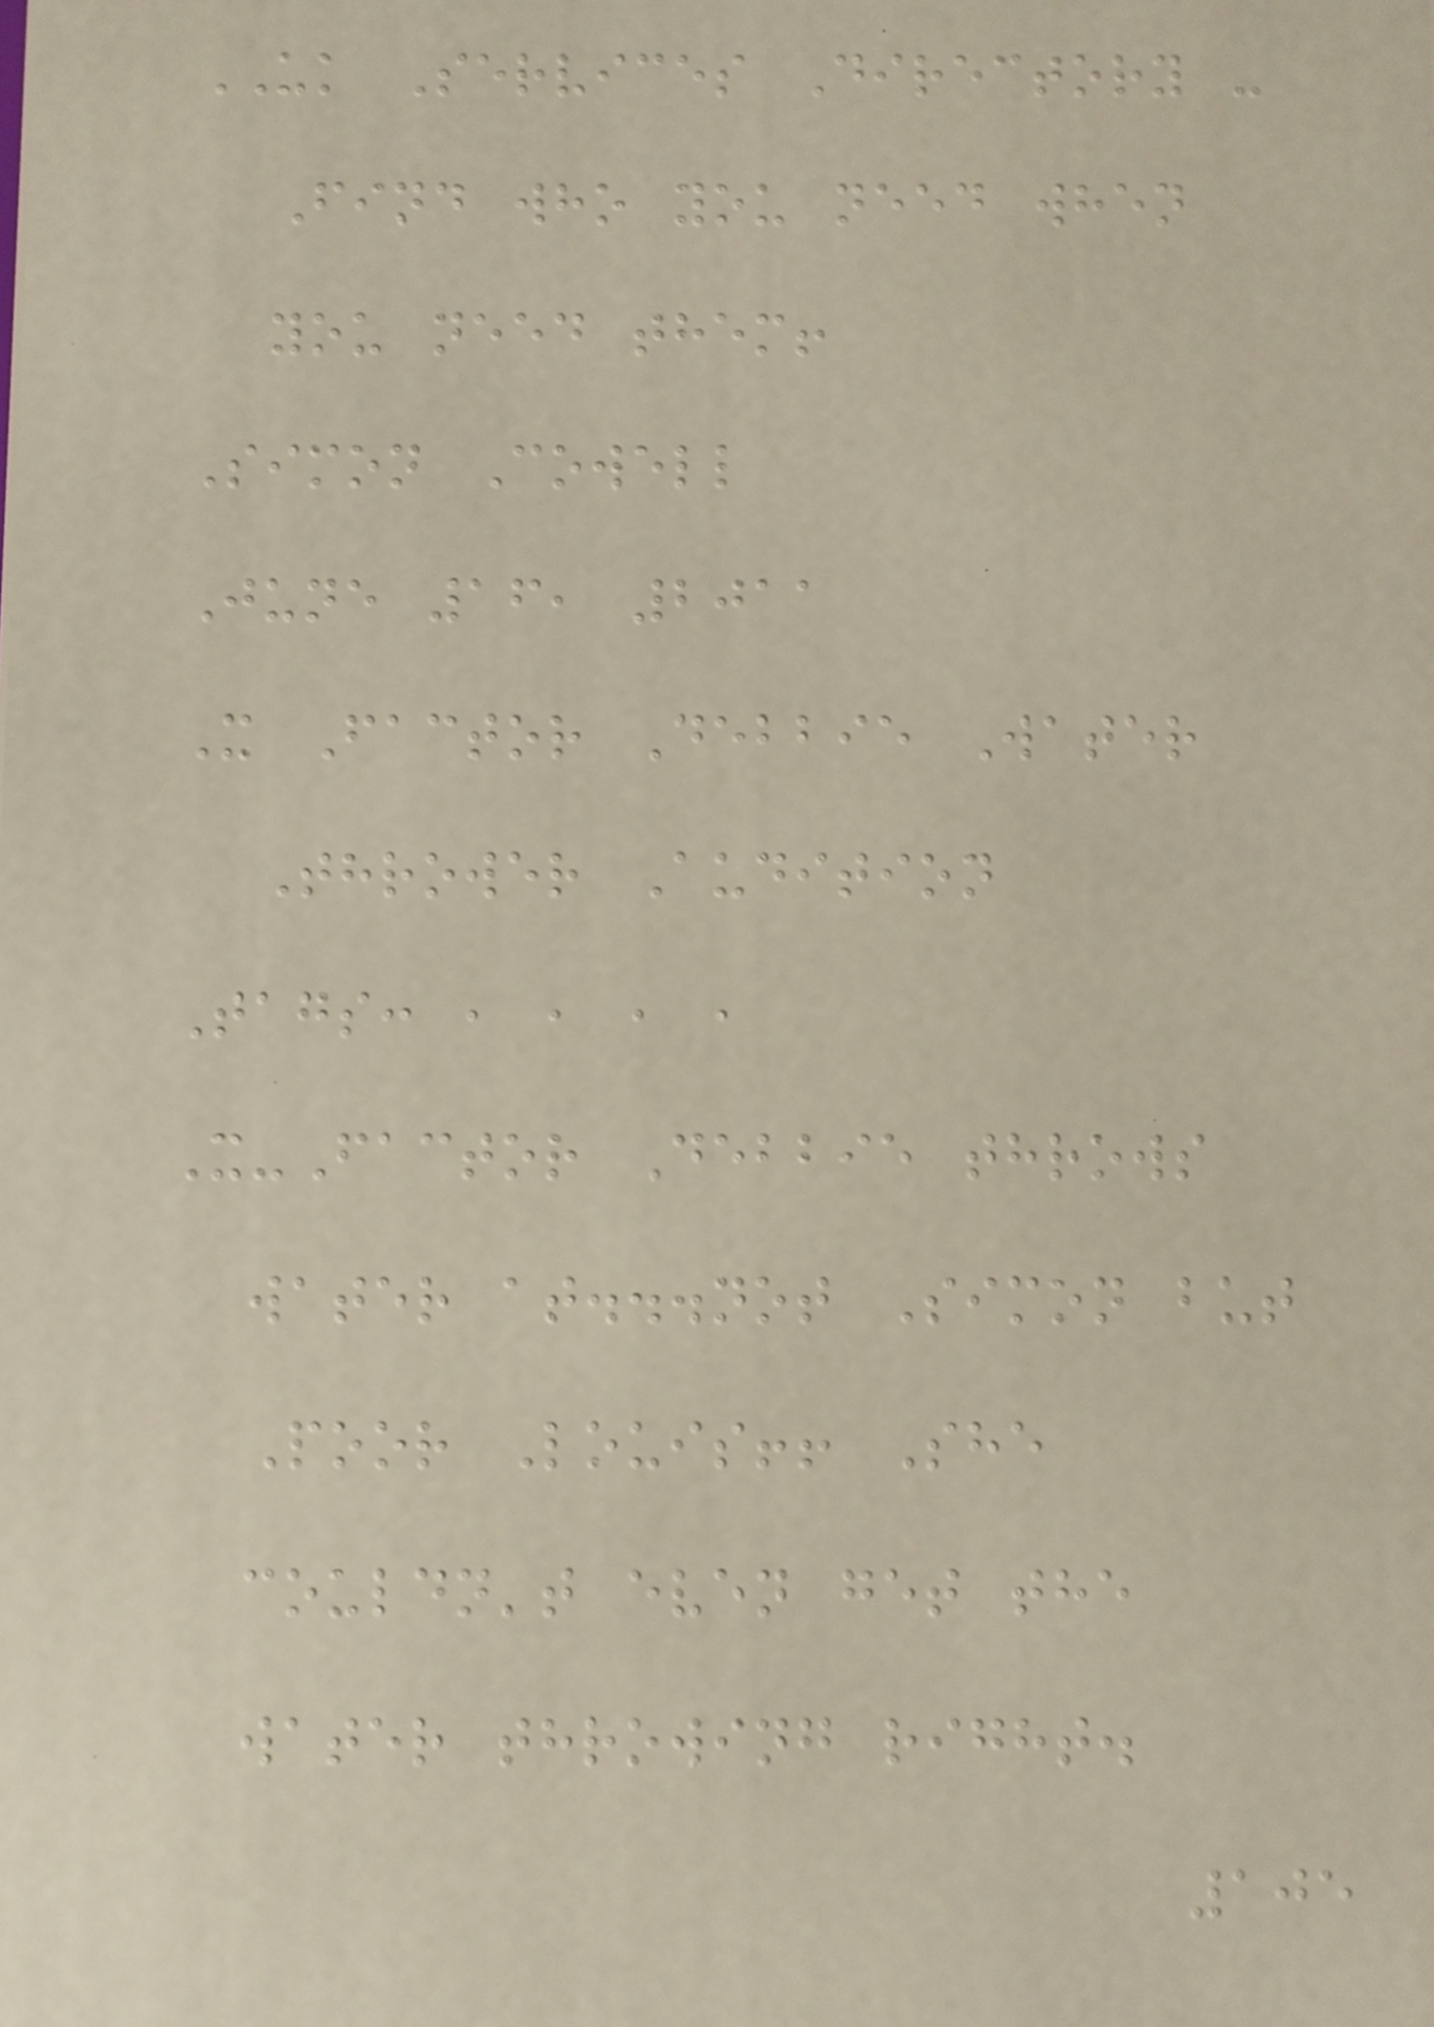UK Services Directory -
Find who you need when
you need them!
Simon Cowell
June 16, 2011
X Factor Debbie Water
Thrower Audition
Tags: , , , ,
X-Factor Debbie throws
water at...not Simon but
Poor Louis!! She
couldn't even get the
water throwing right.
105
